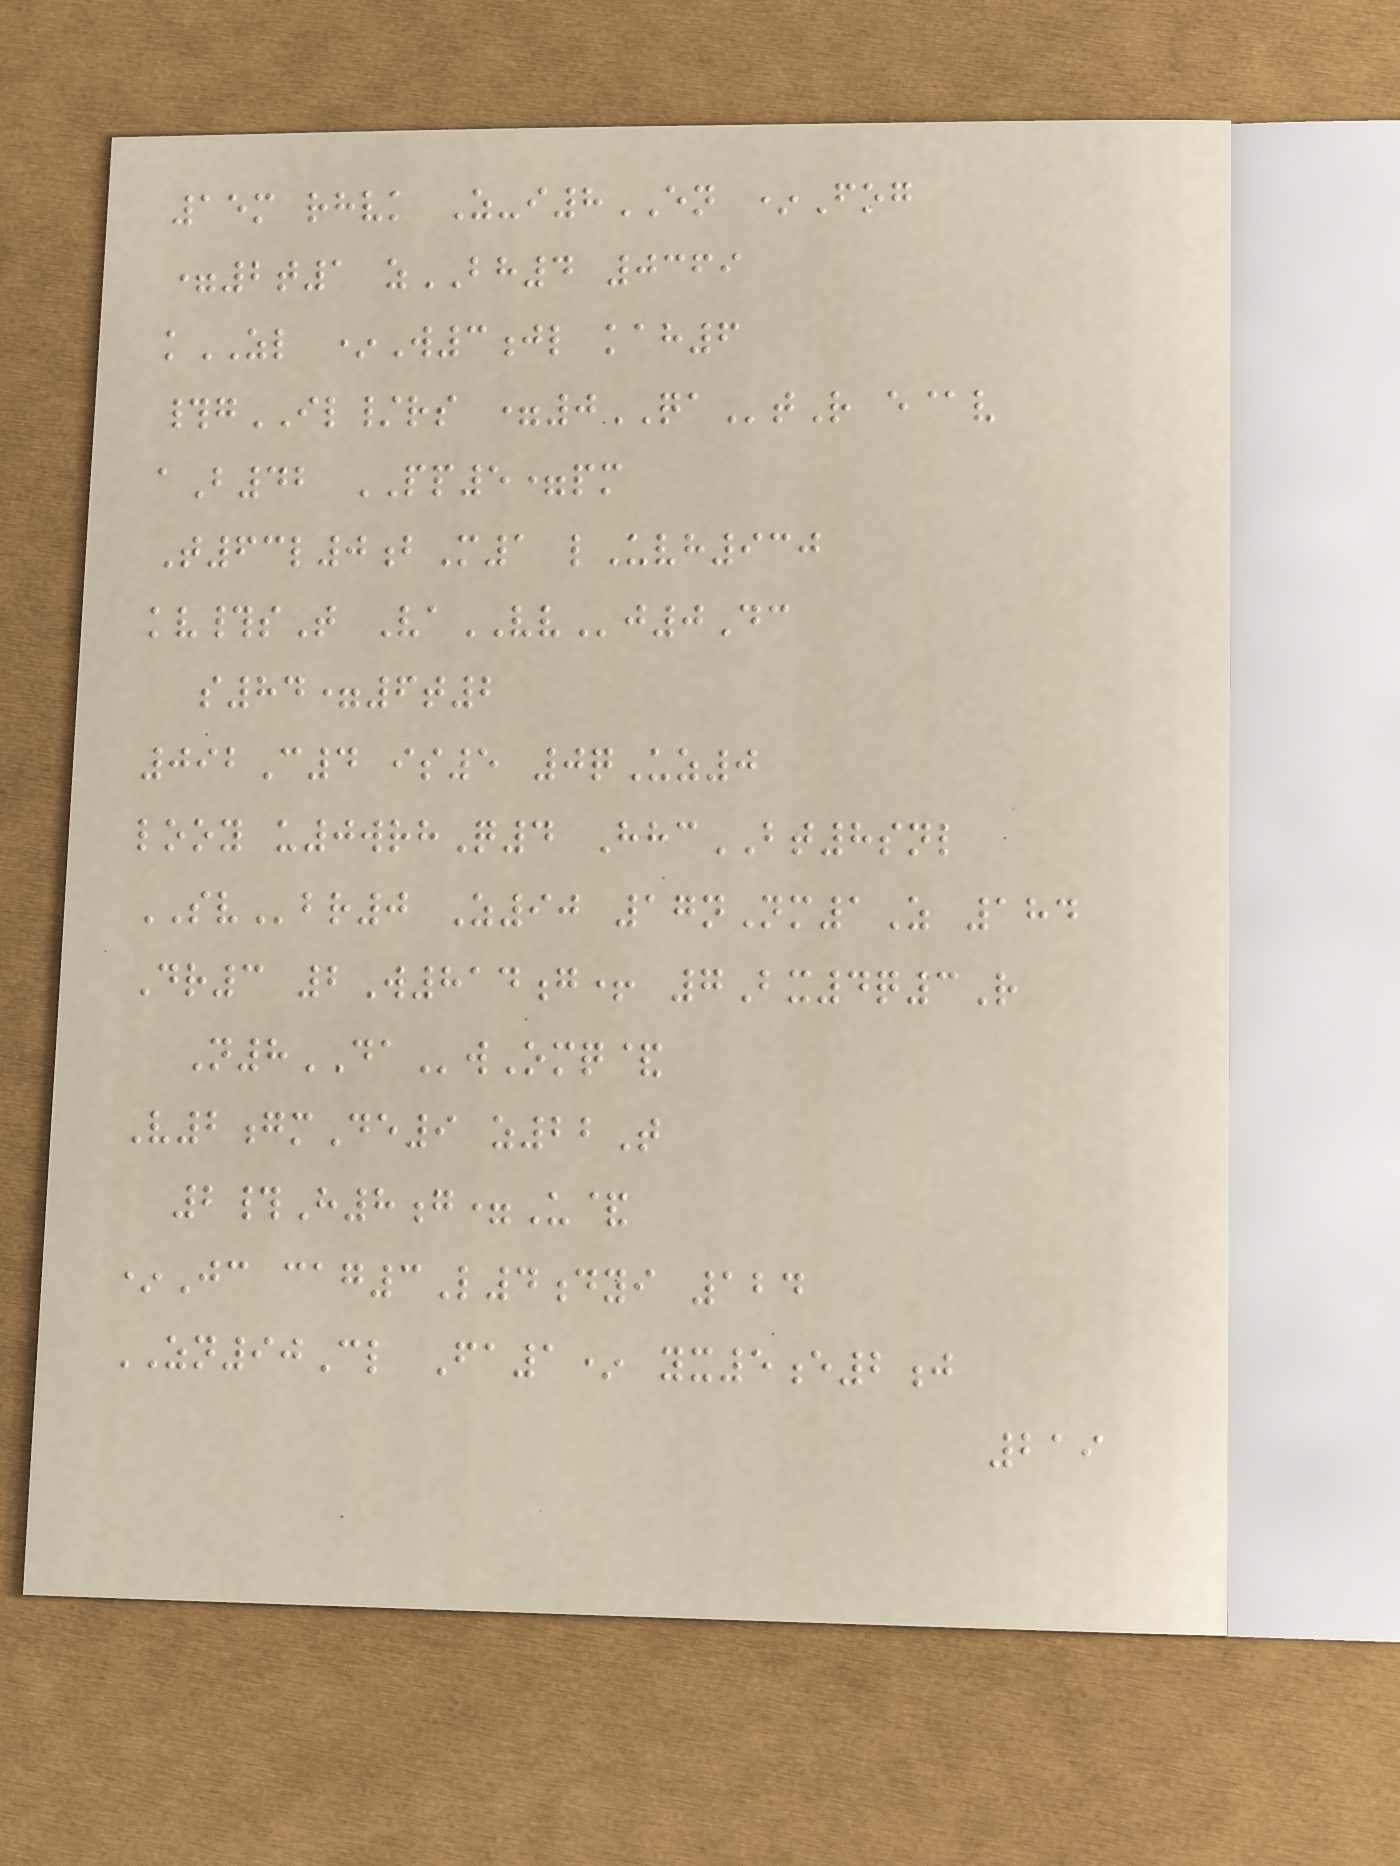15m rhvk Z-i8EN *Fog
=2t1 zBH4 0369
kZL *W3jl kah6
#gIL/rs =0QAtR e@v
aB42 PP5=pm
T63l0bM1 lUvh930
kv#sT VaVVj0Dc
s84=6t2
092C4 is5 0qUz0
looy u0wrhQ4 HhcBT8snl
SVbr0 Z90 17nNm1Z 184
Dr3 2W814g+ 7Bx4q3R
N8DAwOmq&
V2gmDe9 z22T
2#H8g=U&
*Jc cag3L4dyi 124
ZN90Cl Fa1* yx5e2j
219
